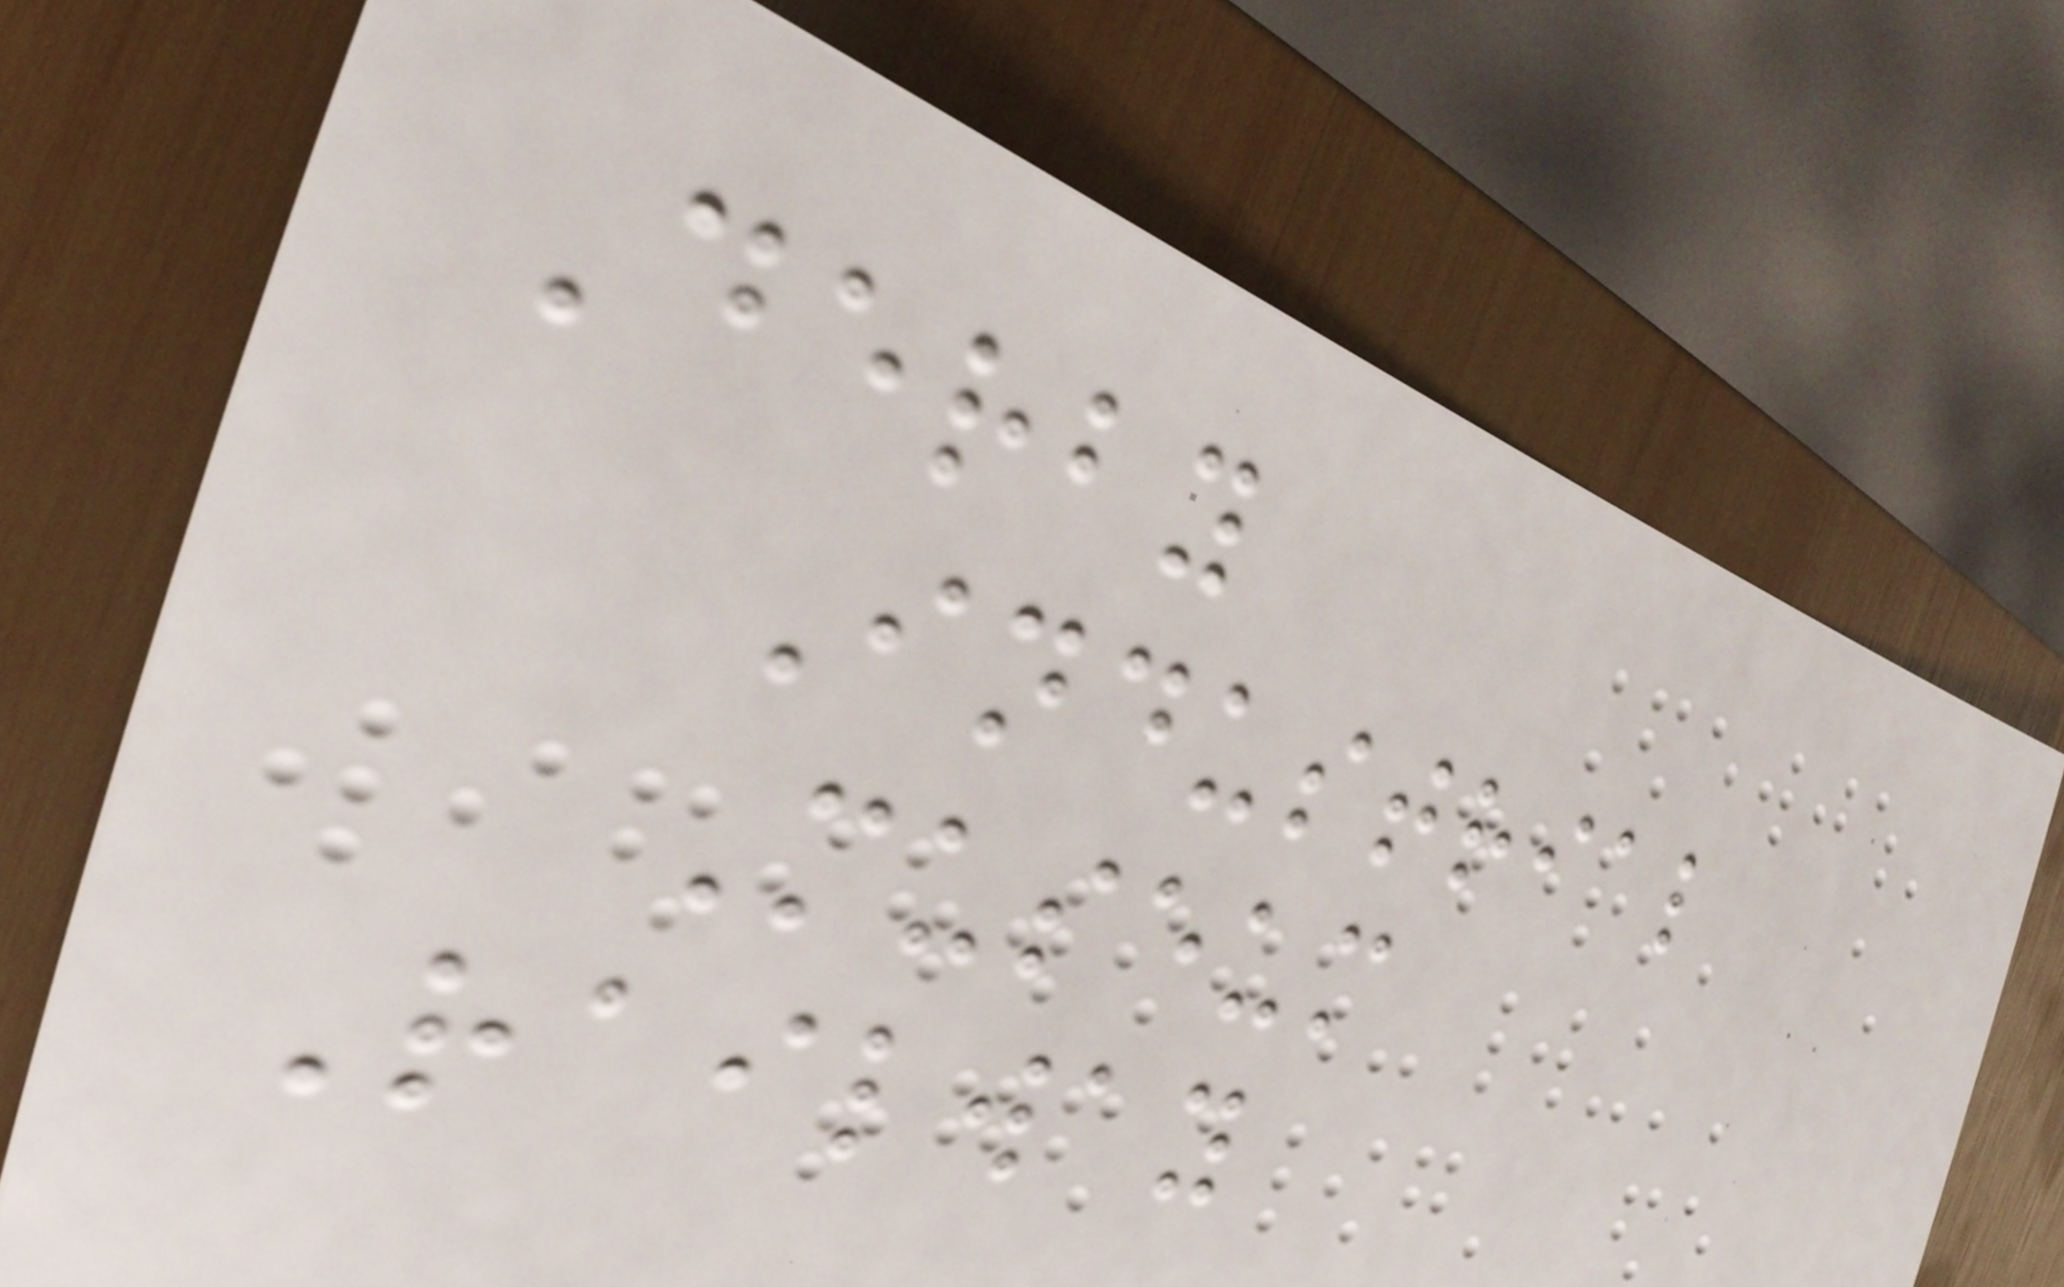Derby
Industrial
Museum
Railway
